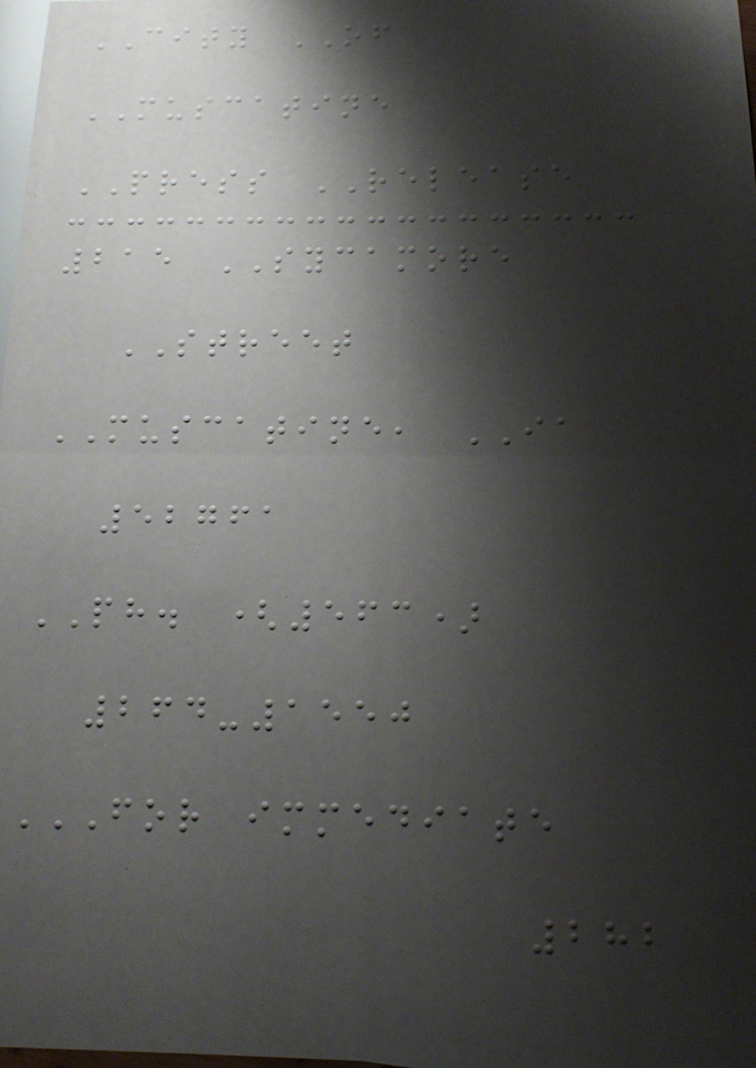CITY OF
MUSCATINE
PRESS RELEASE
215 SYCAMORE
STREET
MUSCATINE, IA
52761
PH. (563)
264-1550
FOR IMMEDIATE
282
